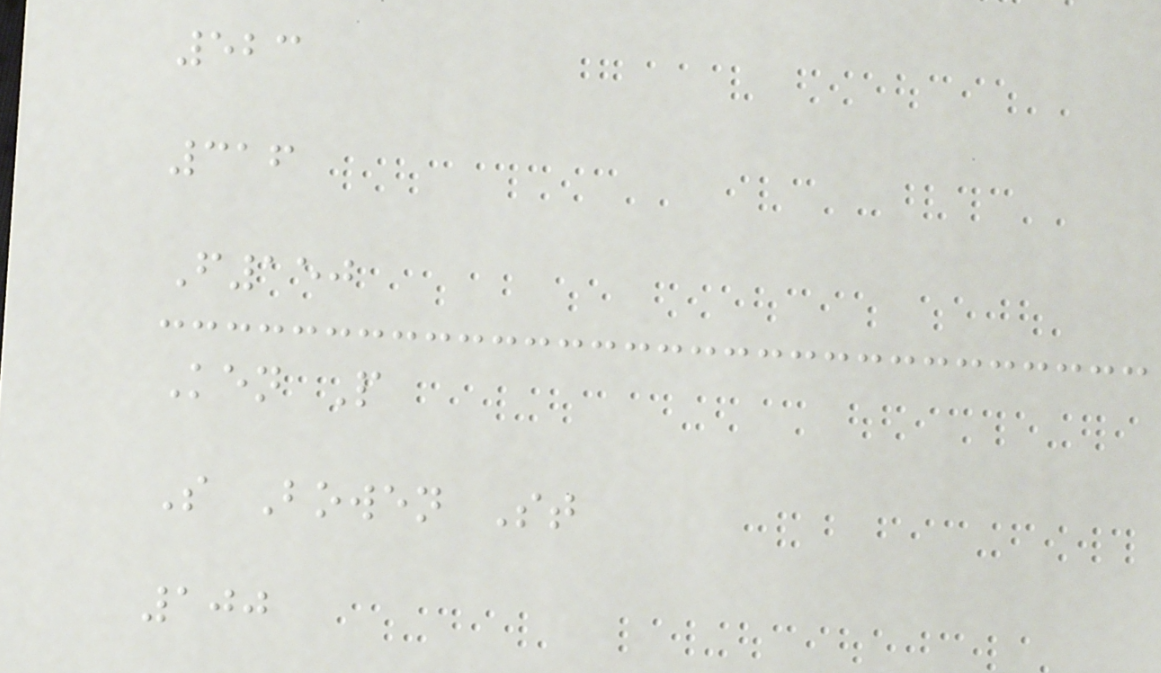523
316
F150
Ken P
S Bowen St
100
